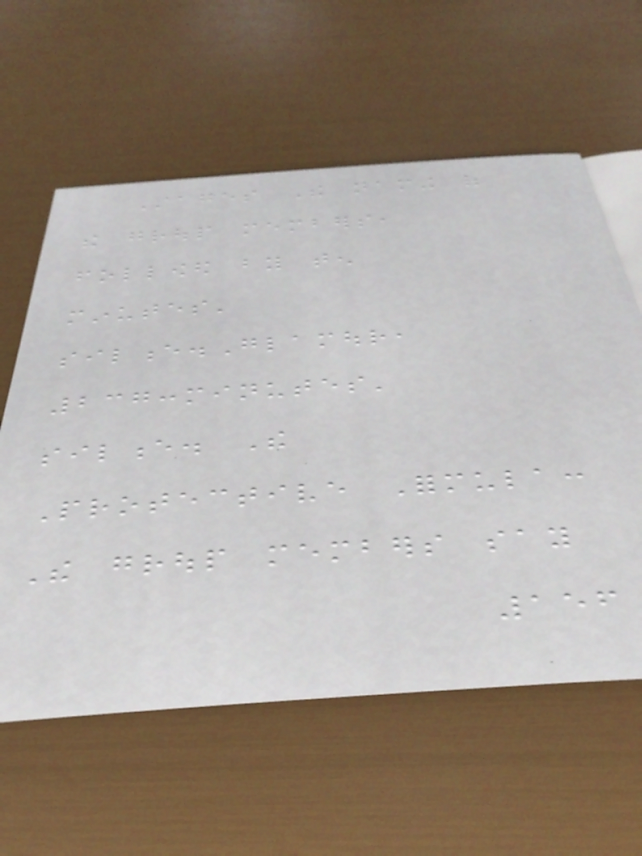Stages The naming of
the group members,
followed by ten
minutes'
silence.Glamour,
237:minutes'
silence. The
Protective Formula:
The group members say
156
